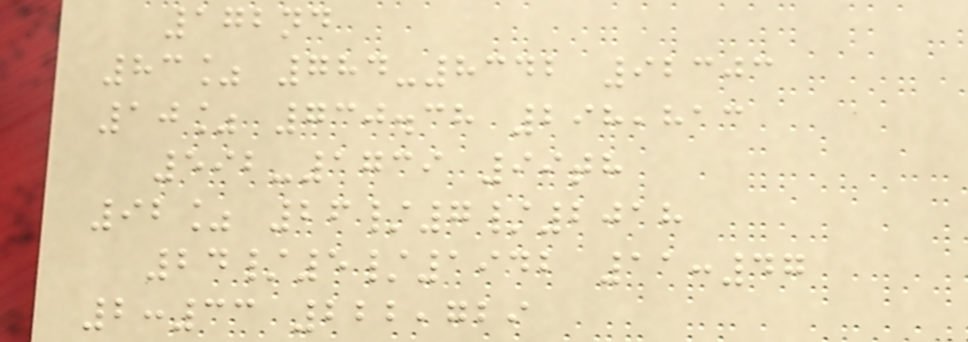172nd
83% 784-8342 92303
10% 730.38 298,813
592-1739 99th
92% 26/7/2018
24/5/1942 11:47
2:33 222,729
